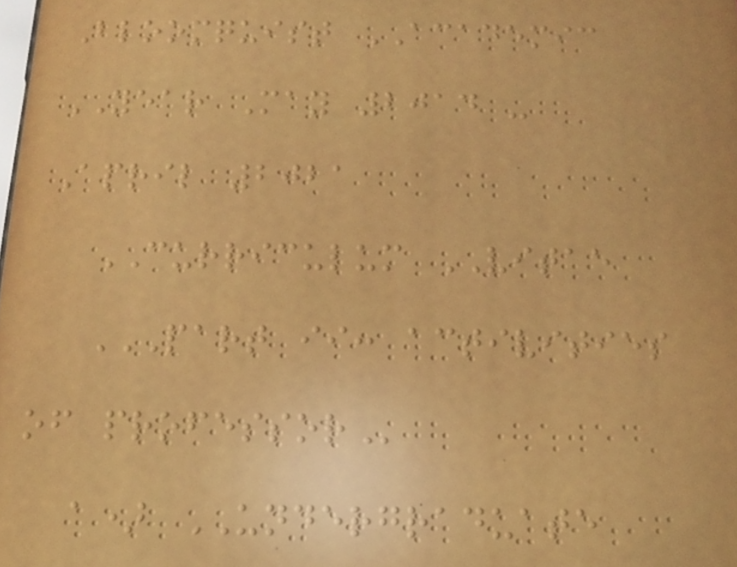Bloomquist ACADEMIC
YEAR May 2014 -
April 2021
CURRICULUM VITAE
PART II: ACTIVITIES
OF PROFESSOR
a) UNDERGRADUATE
